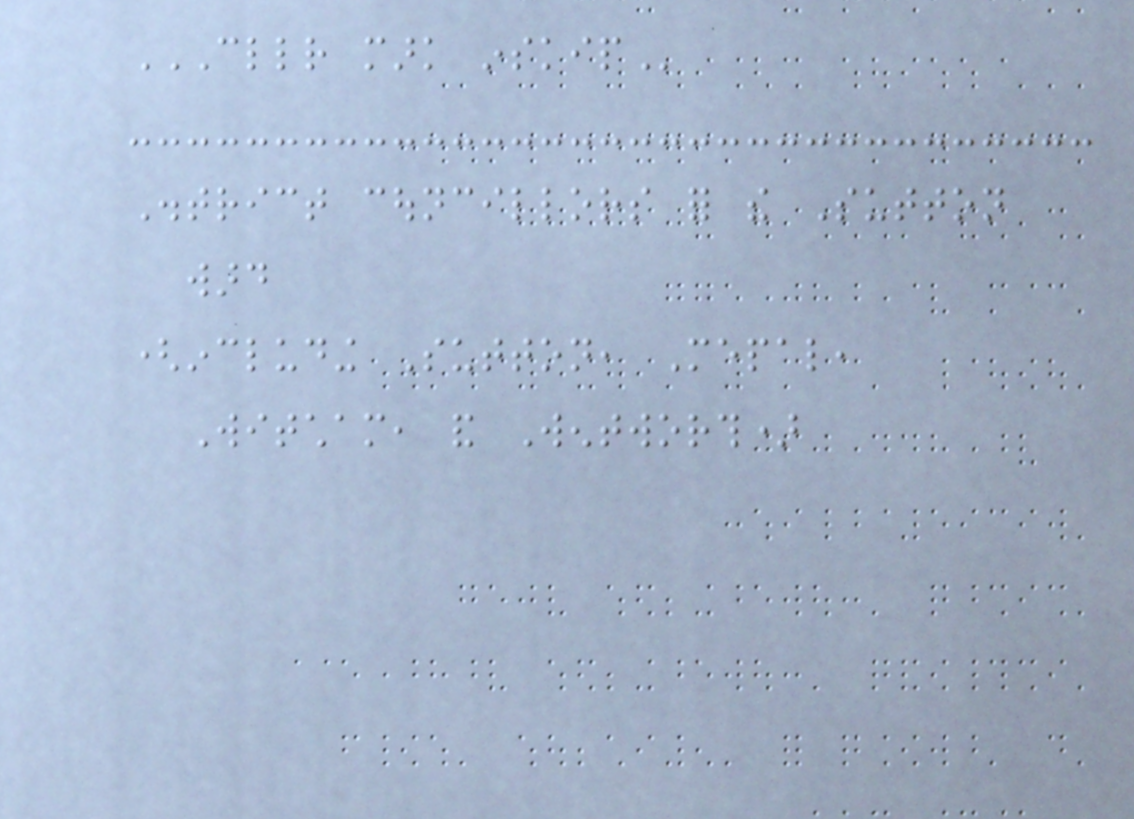CLLR MARK INSKIP
District councillors for the Sutton
ward
(including Sutton, Mepal,
Witcham, and Wentworth)
